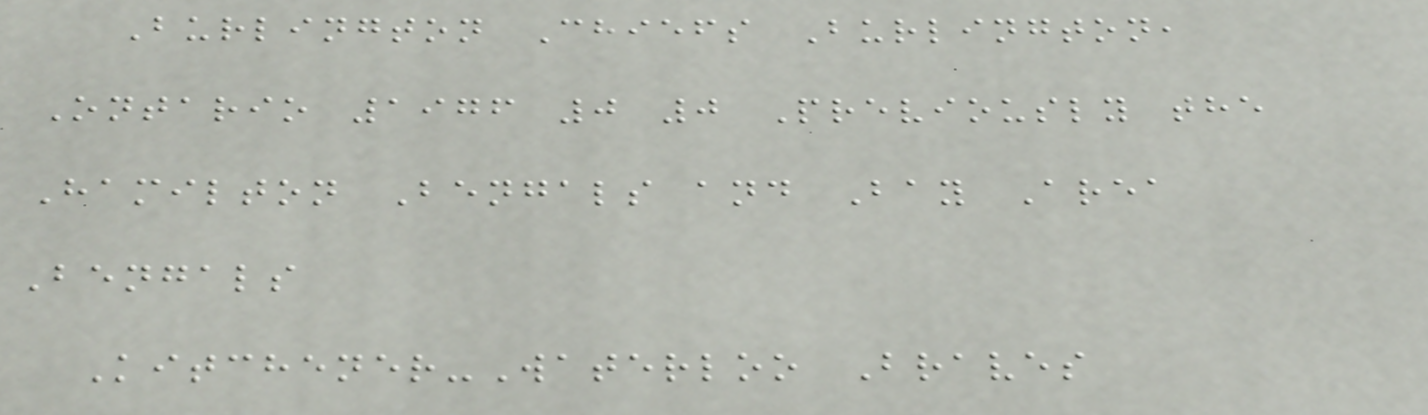Burlington Chiefs Burlington,
Ontario 1976 0 0 Previously the
Hamilton Bengals and Bay Area
Bengals
Kitchener-Waterloo Braves
